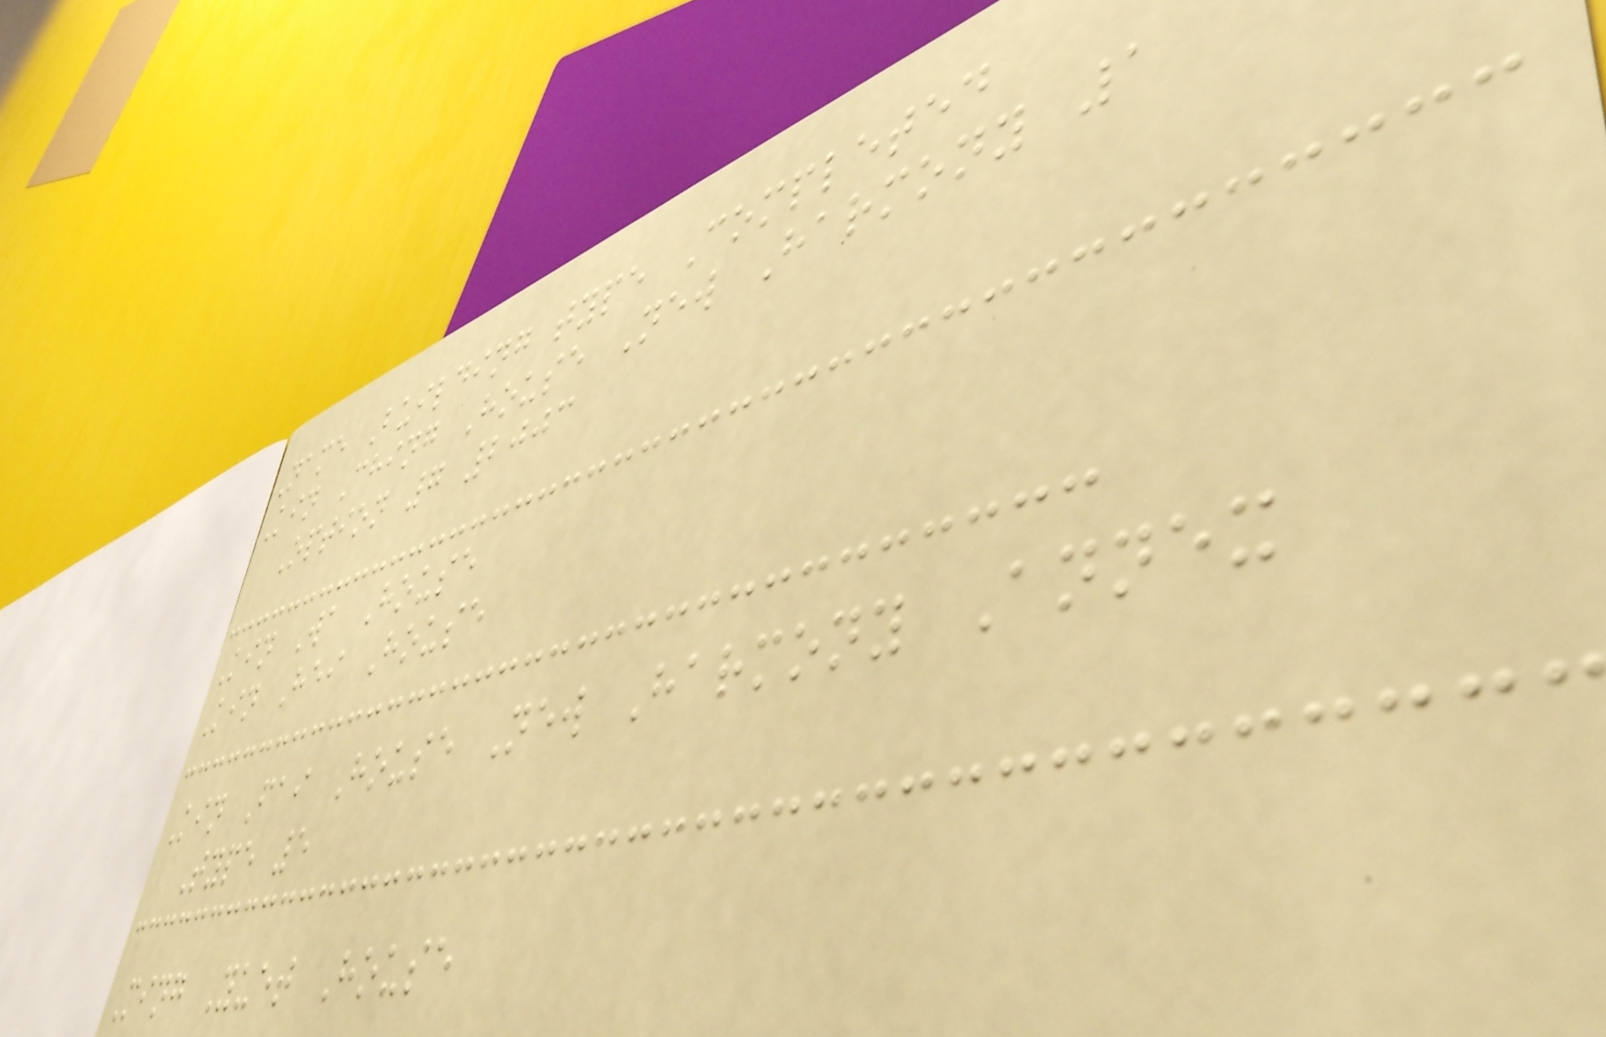Name Building type Completed
Kin Ching House New Harmony 1
Option 7 2003
Kin Wa House
Kin Hei House
Kin Fai House New Harmony Annex
Type 5
Ming Yuet House
